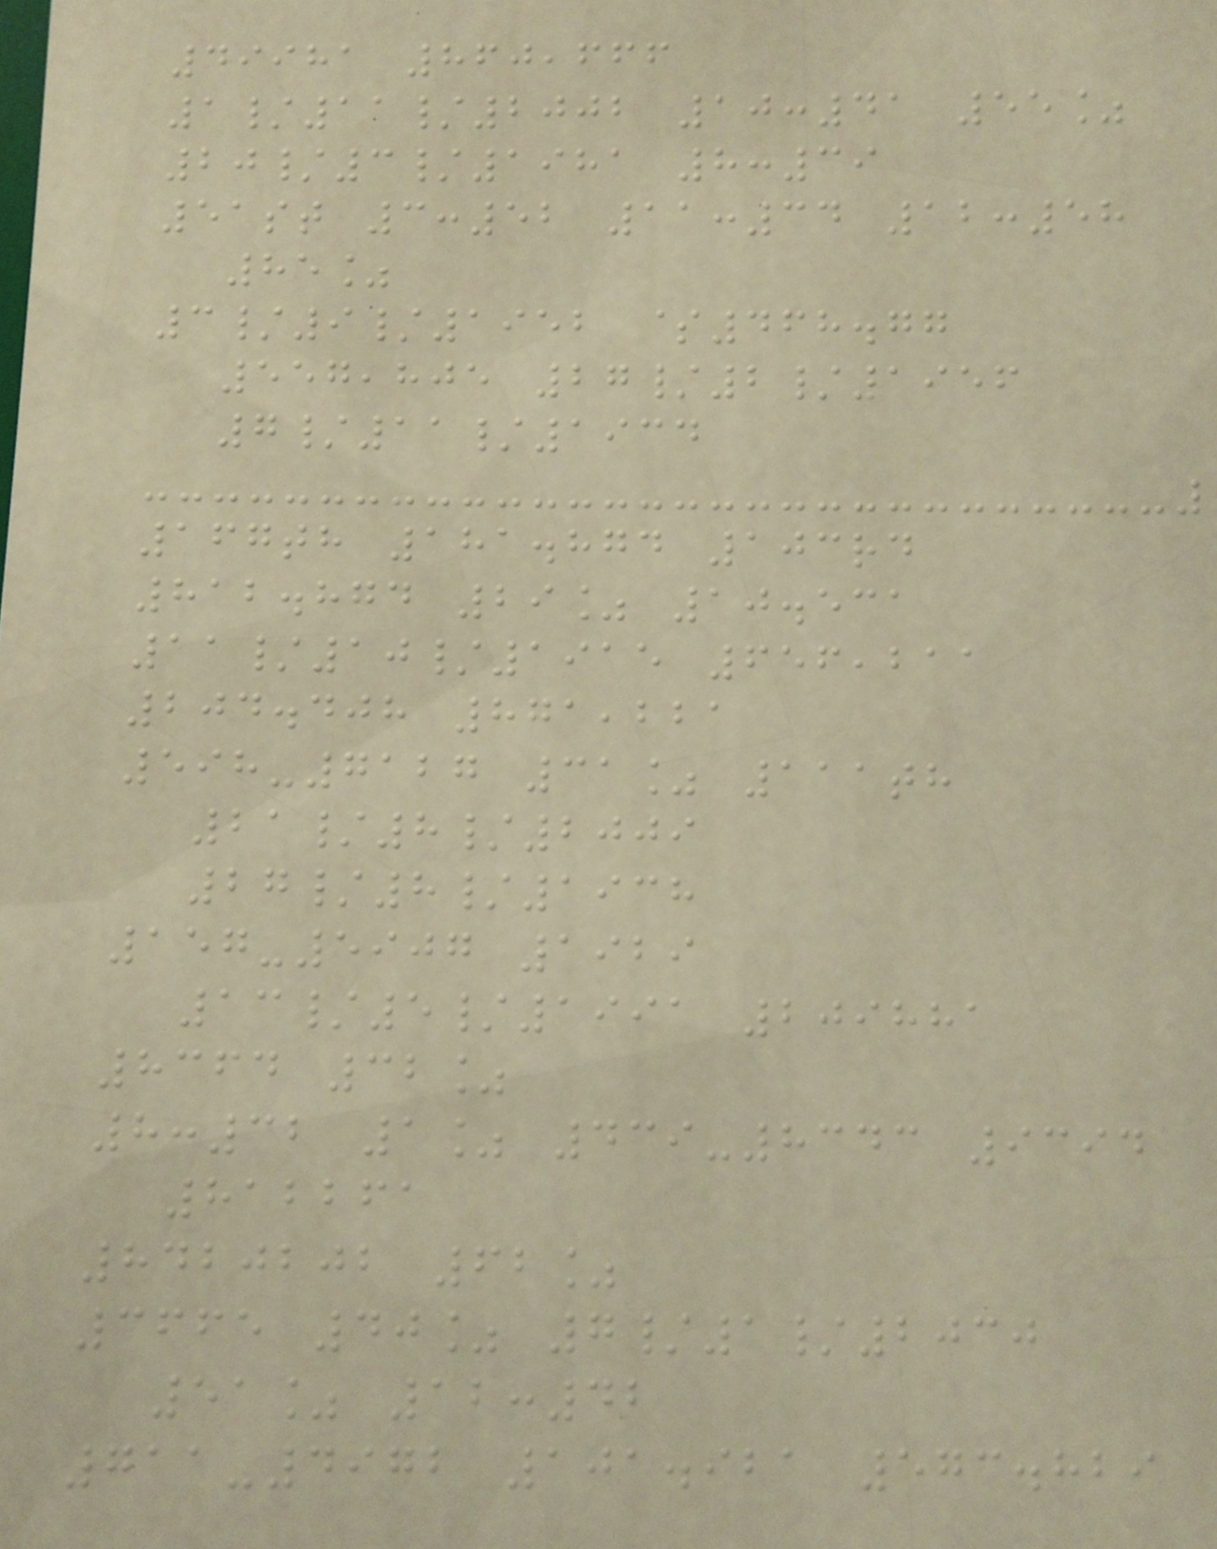49981 860,666
1/11/2002 10:41 55%
20/3/1981 8:39
51st 3:52 11:34 12:58
85%
3/9/1952 $468.77
557,805 27/2/1956
7/11/1934
167th 181.874 103rd
812.874 29% 10.531
11/10/1915 656,211
204.408 871,221
598-7127 31% 111th
21/8/2009
27/8/1938
157-5907 1929
13/5/1991 209881
8364 32%
8:32 1% 439-8343 9394
812261
8420202 62%
3665 40% 7/1/2030
51% 12:42
711-4972 101.921 573.829
